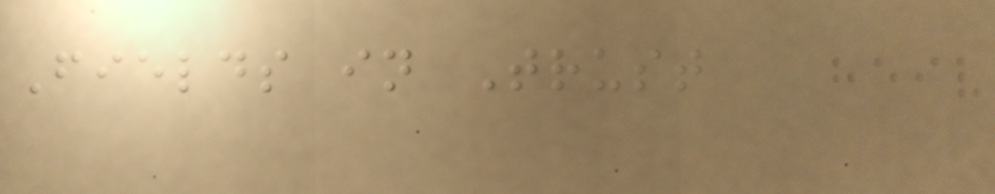Fields in Trust
